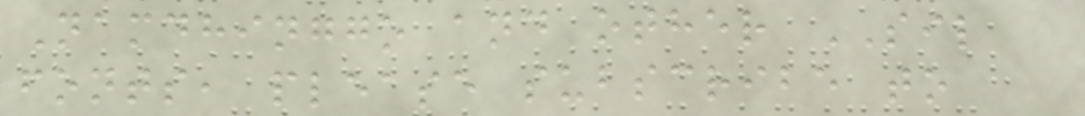Namdhinggo and other SIL
fonts, please subscribe to
